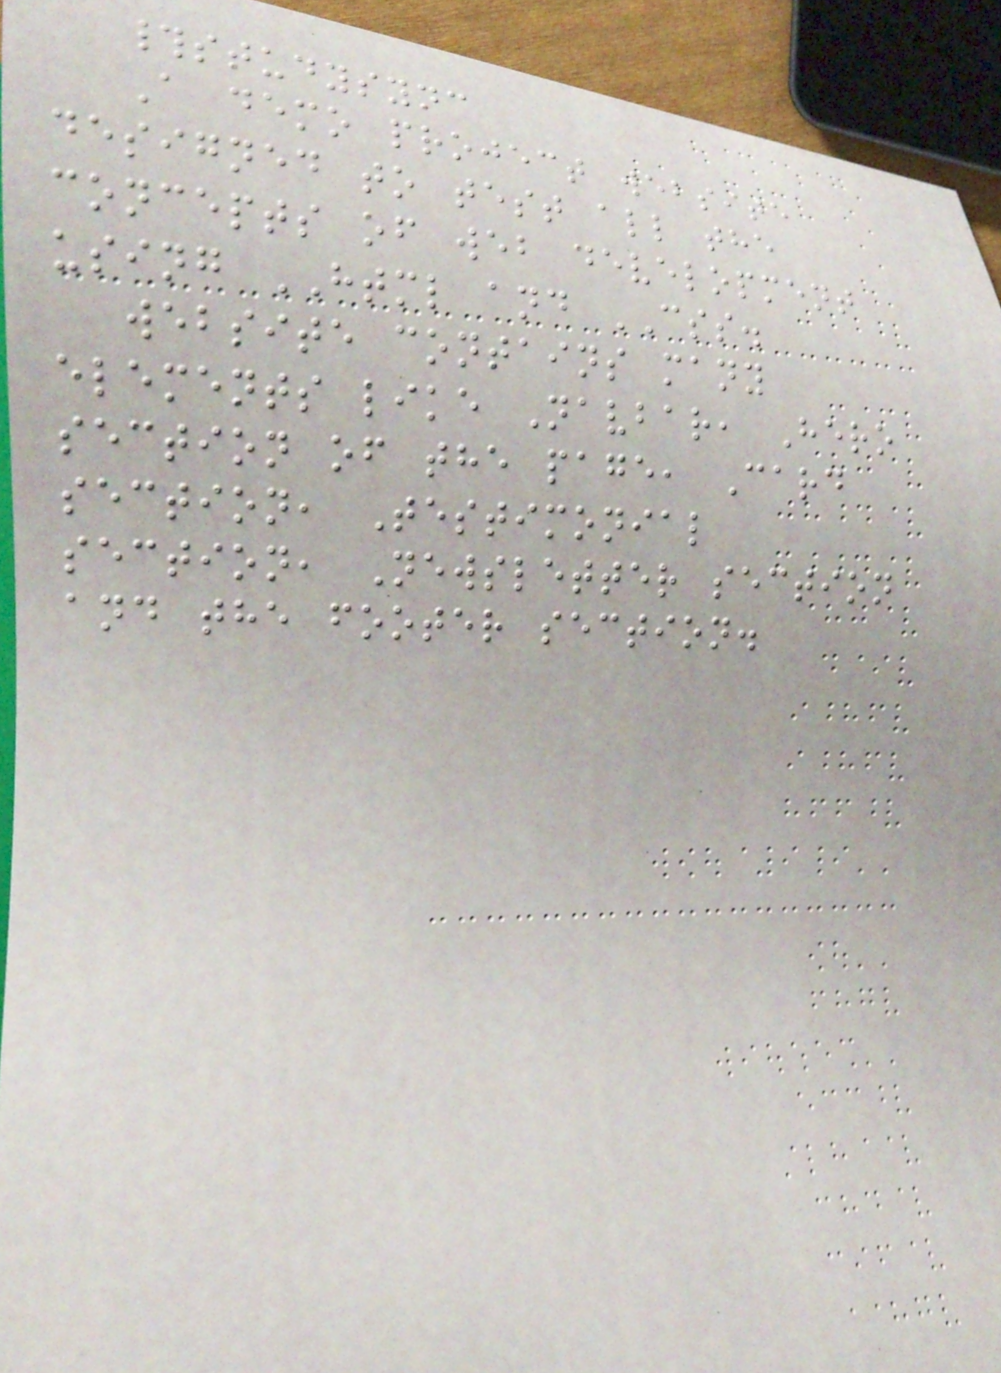#studysync
A demo project website
designed to test all the
concepts of web development
using HTML and CSS.
website contains many
elements like Navbar, Hero
section of the page, Card
section, Testimonial
section, Newsletter section
and the footer section.
